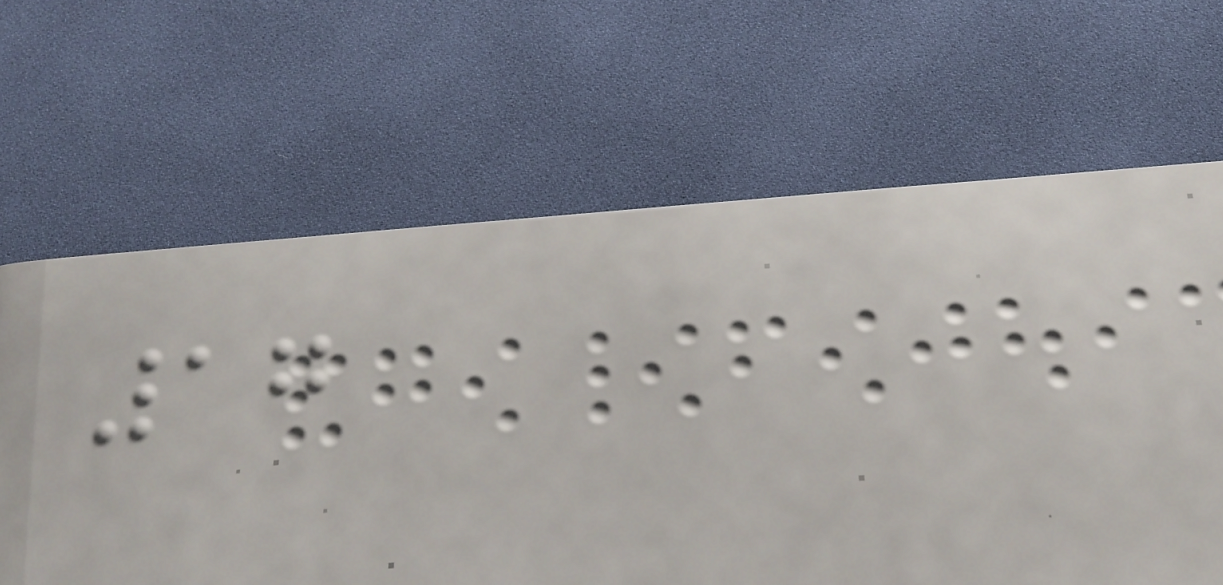17
